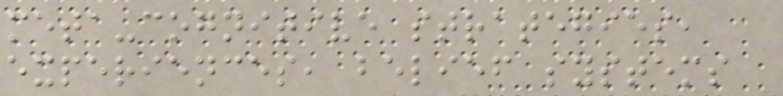meta-cognitive strategies,
experiences, belief systems
